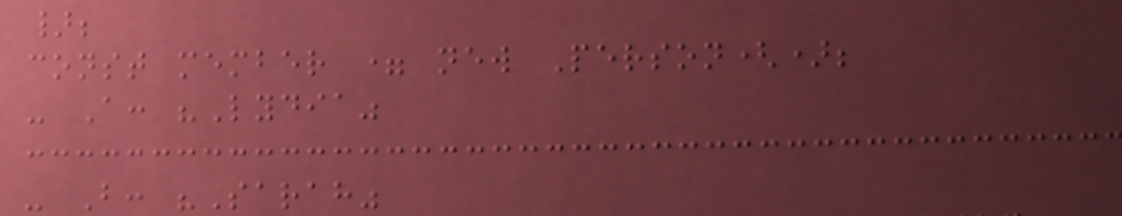};
const member = new Person();
- A: "Lydia"
- B: "Sarah"
